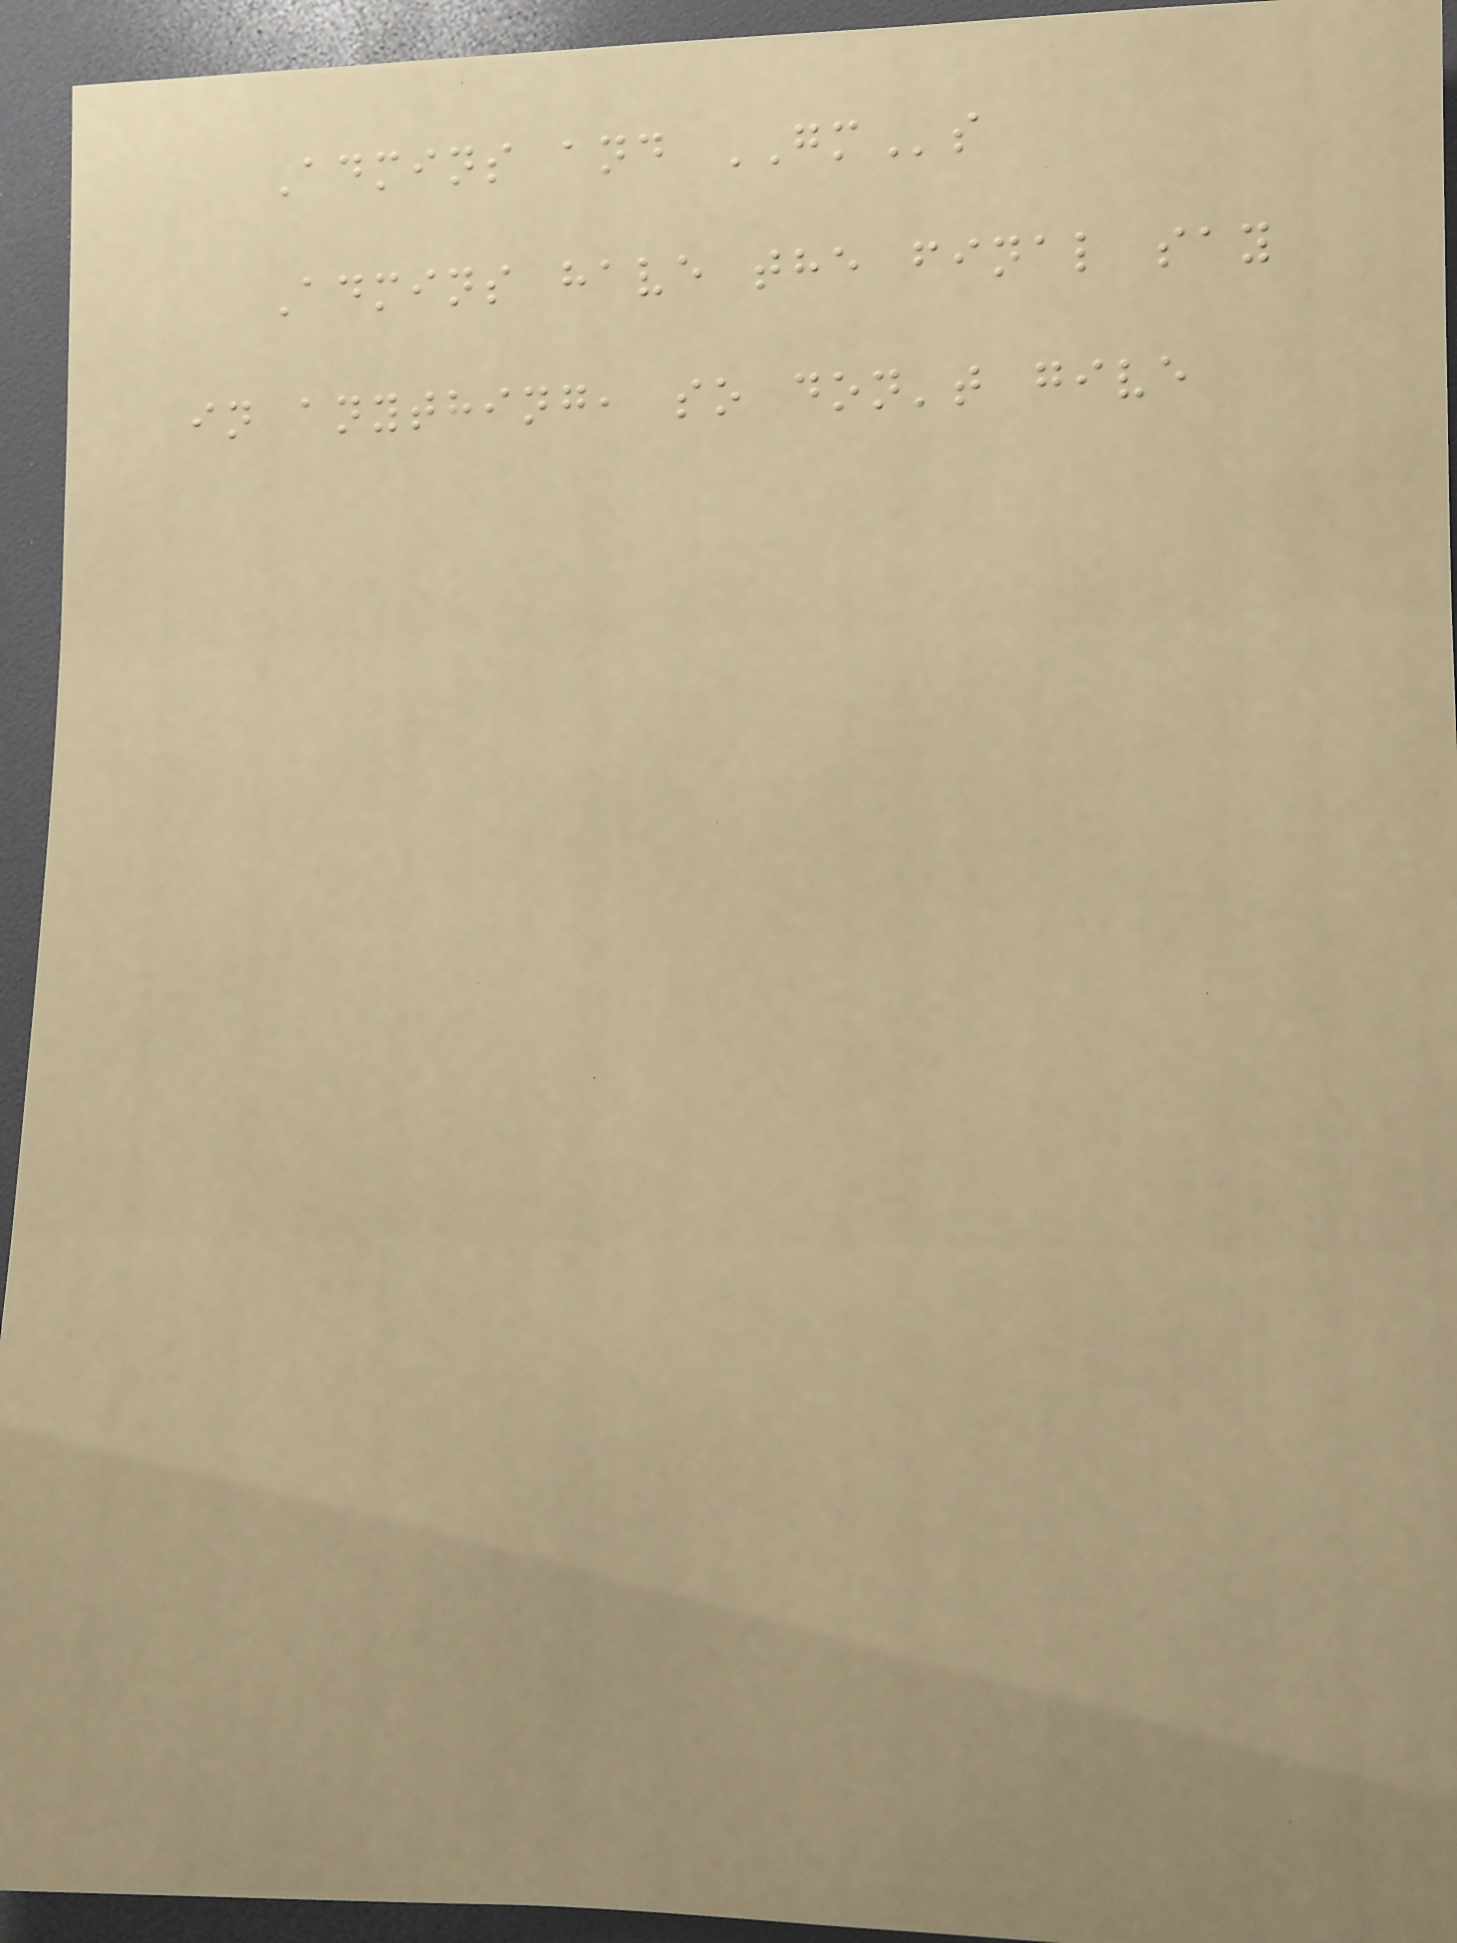Admins and GMs
Admins have the final say
in anything, so don't give
